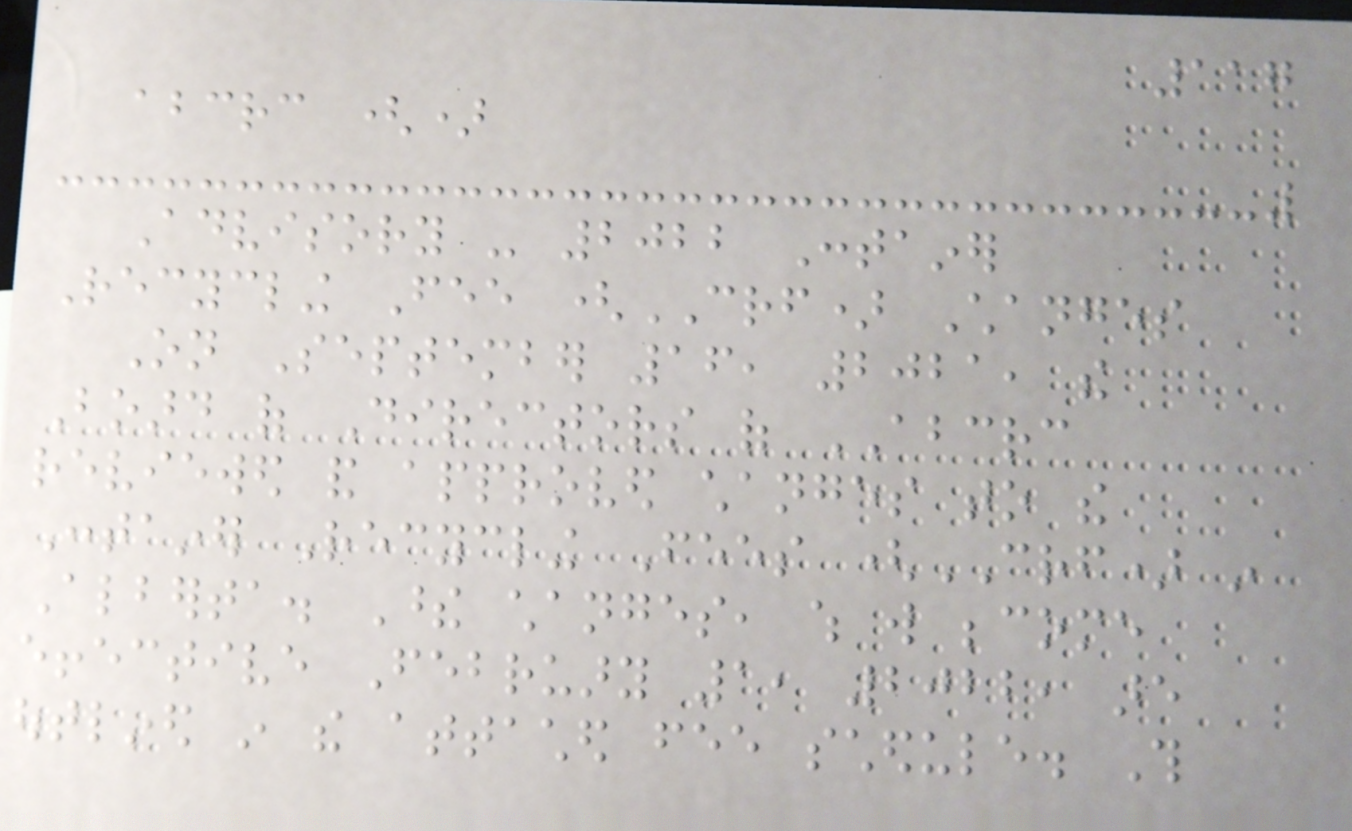117
abcrc ()
Advisory - 2022 Container
Recycling Fee (CRF) Changes
On September 16, 2021, the
Board of Directors of ABCRC
reviewed and approved changes to the
Container Recycling Fees (CRF) in
Alberta. These changes, which will become
effective February 1, 2022, are
outlined in the attached fee schedule. This
